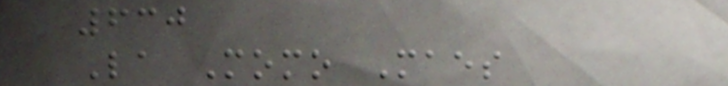630
La Momo Maes
